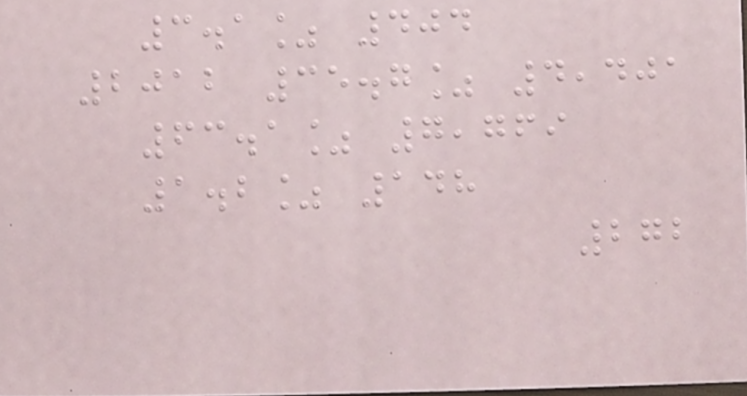3.1% 404
2012 35.7% 4,401
63.1% 7,769
1.2% 148
272
